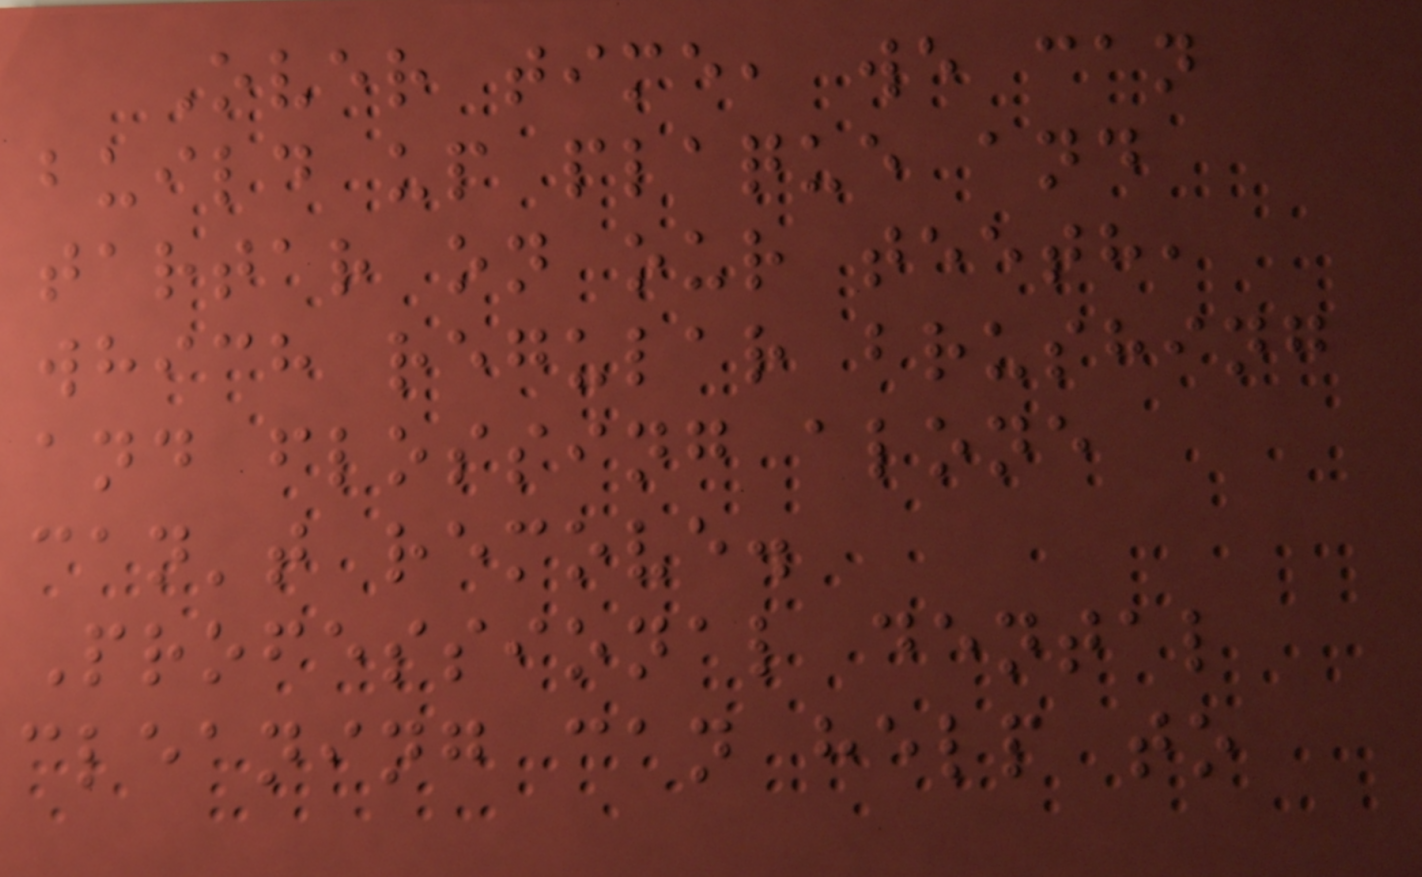Over time, we can
build up plaque and
tartar on our teeth,
which regular brushing
and flossing alone
can't remove.
Professional dental
cleaning can help to
